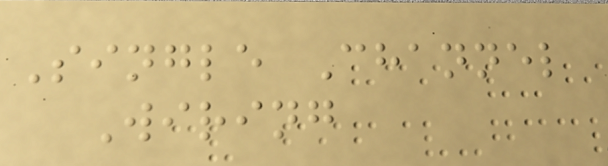Single Channel
Wiring
